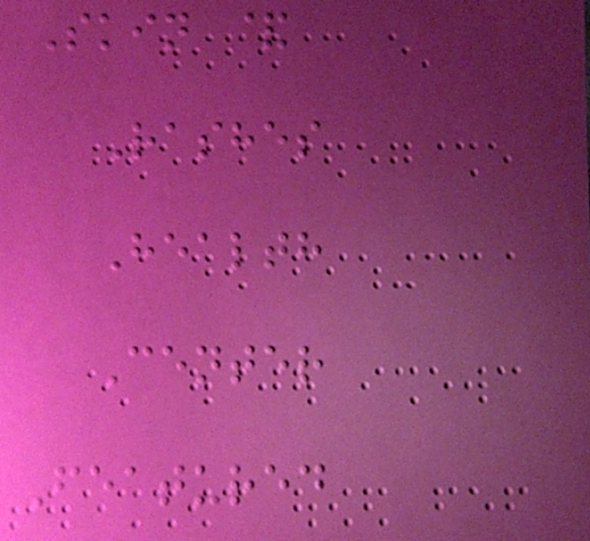Skin &
Rashes
Health
Center
Featured
